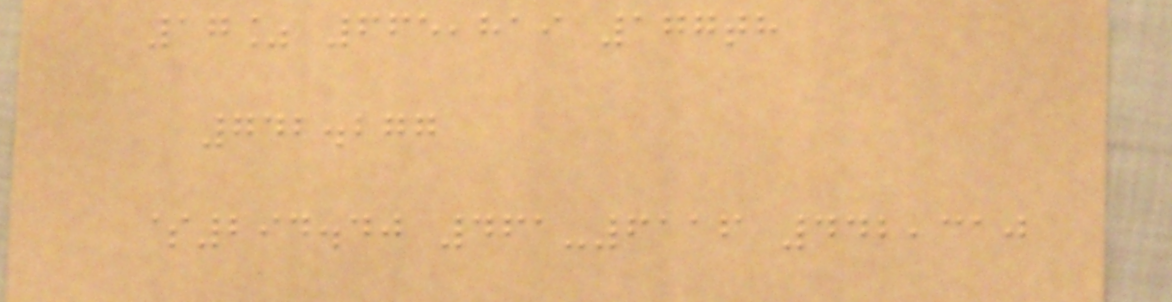17% 665,819 177th
742.277
$294.40 461-6116 442,310
